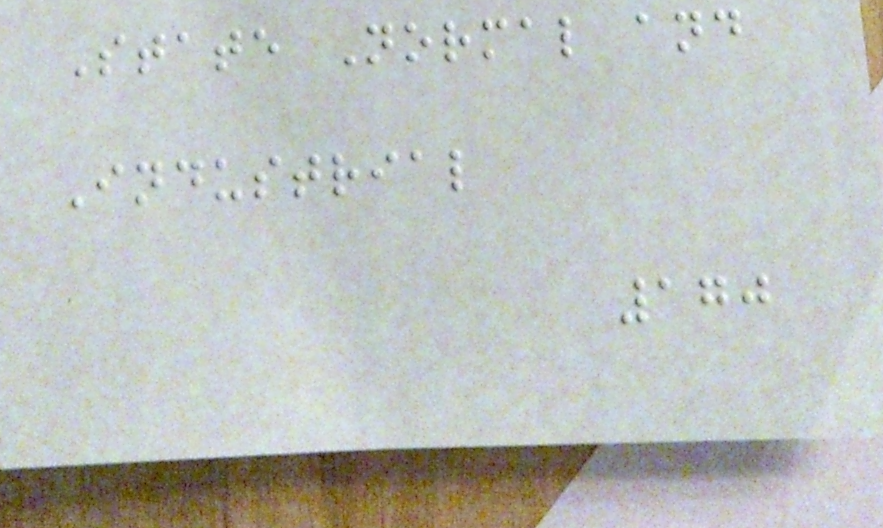State Normal and
Industrial
170
